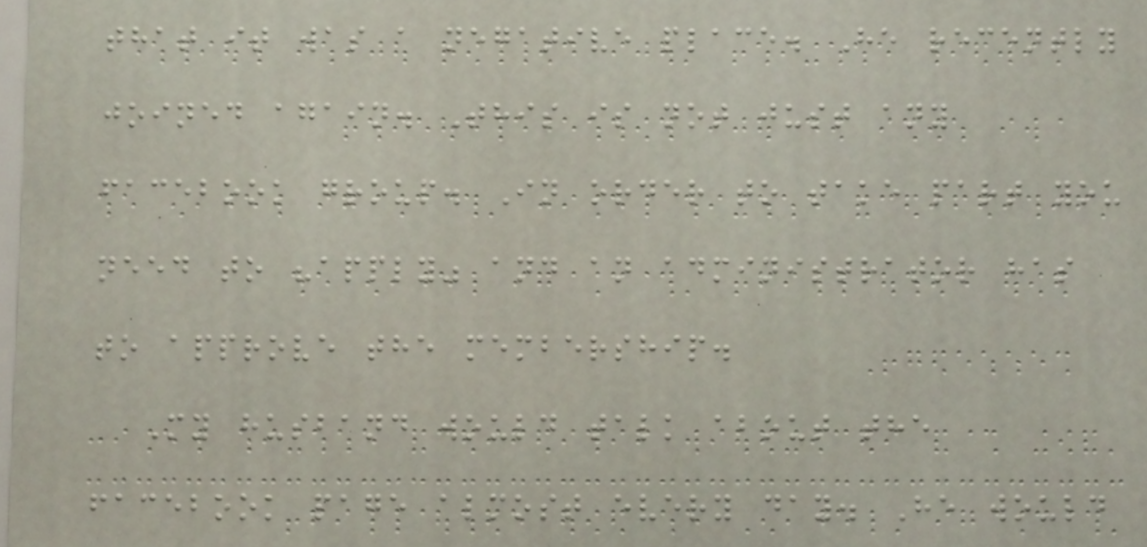that it was a negative place. He recently
joined again. This is not just any
facebook group. In order to take part you
need to "apply" and an administrator has
to approve the membership.
My husband would talk about the
facebook page almost every day. He would
